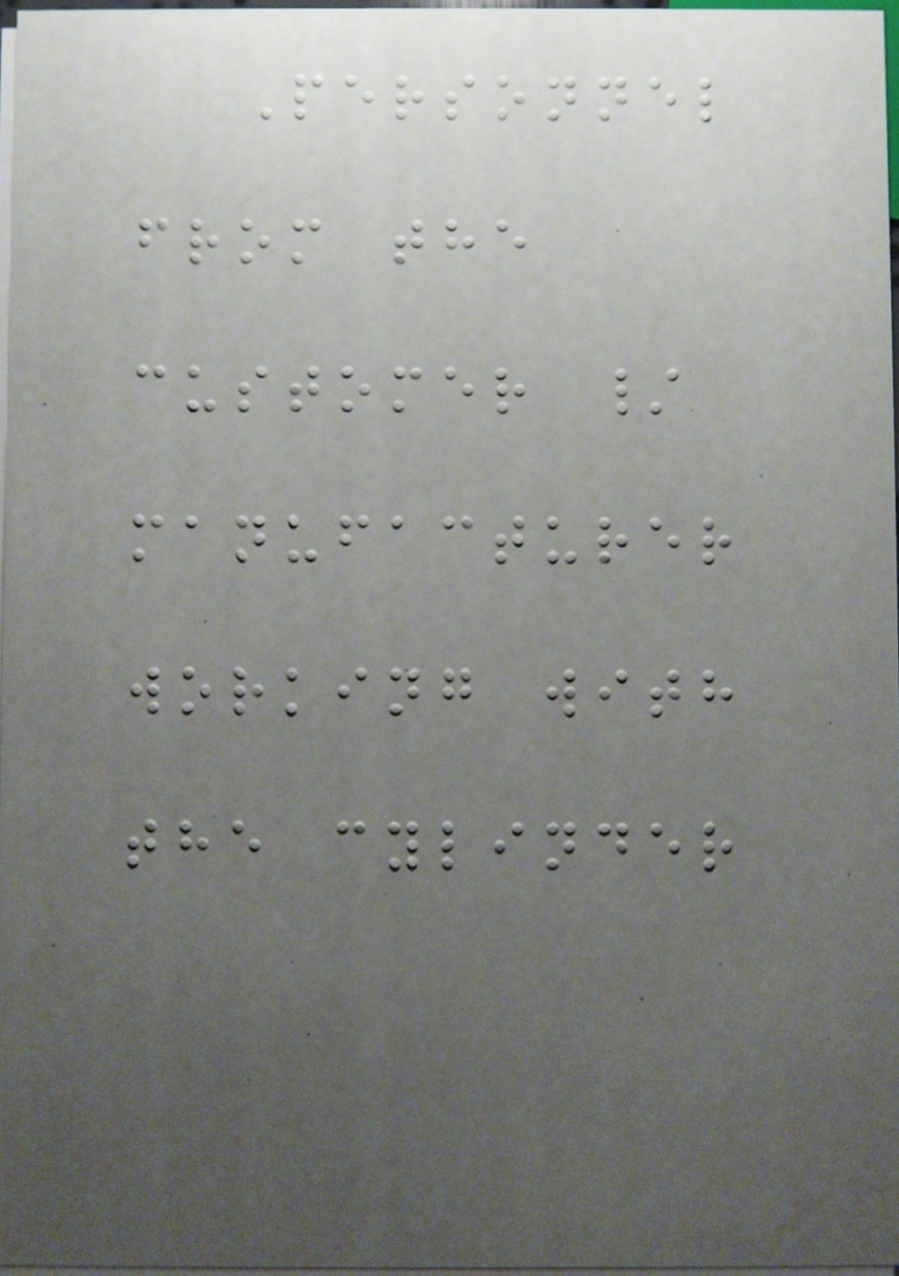Personnel
from the
customer /
manufacturer
working with
the cylinder
